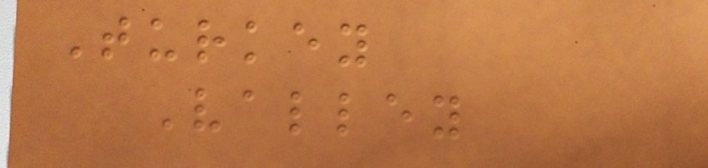Turkey
Valley
